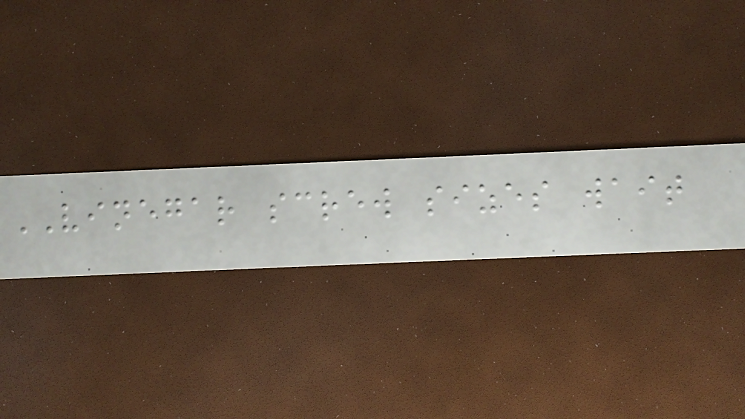VINEGAR screw sizes wait
